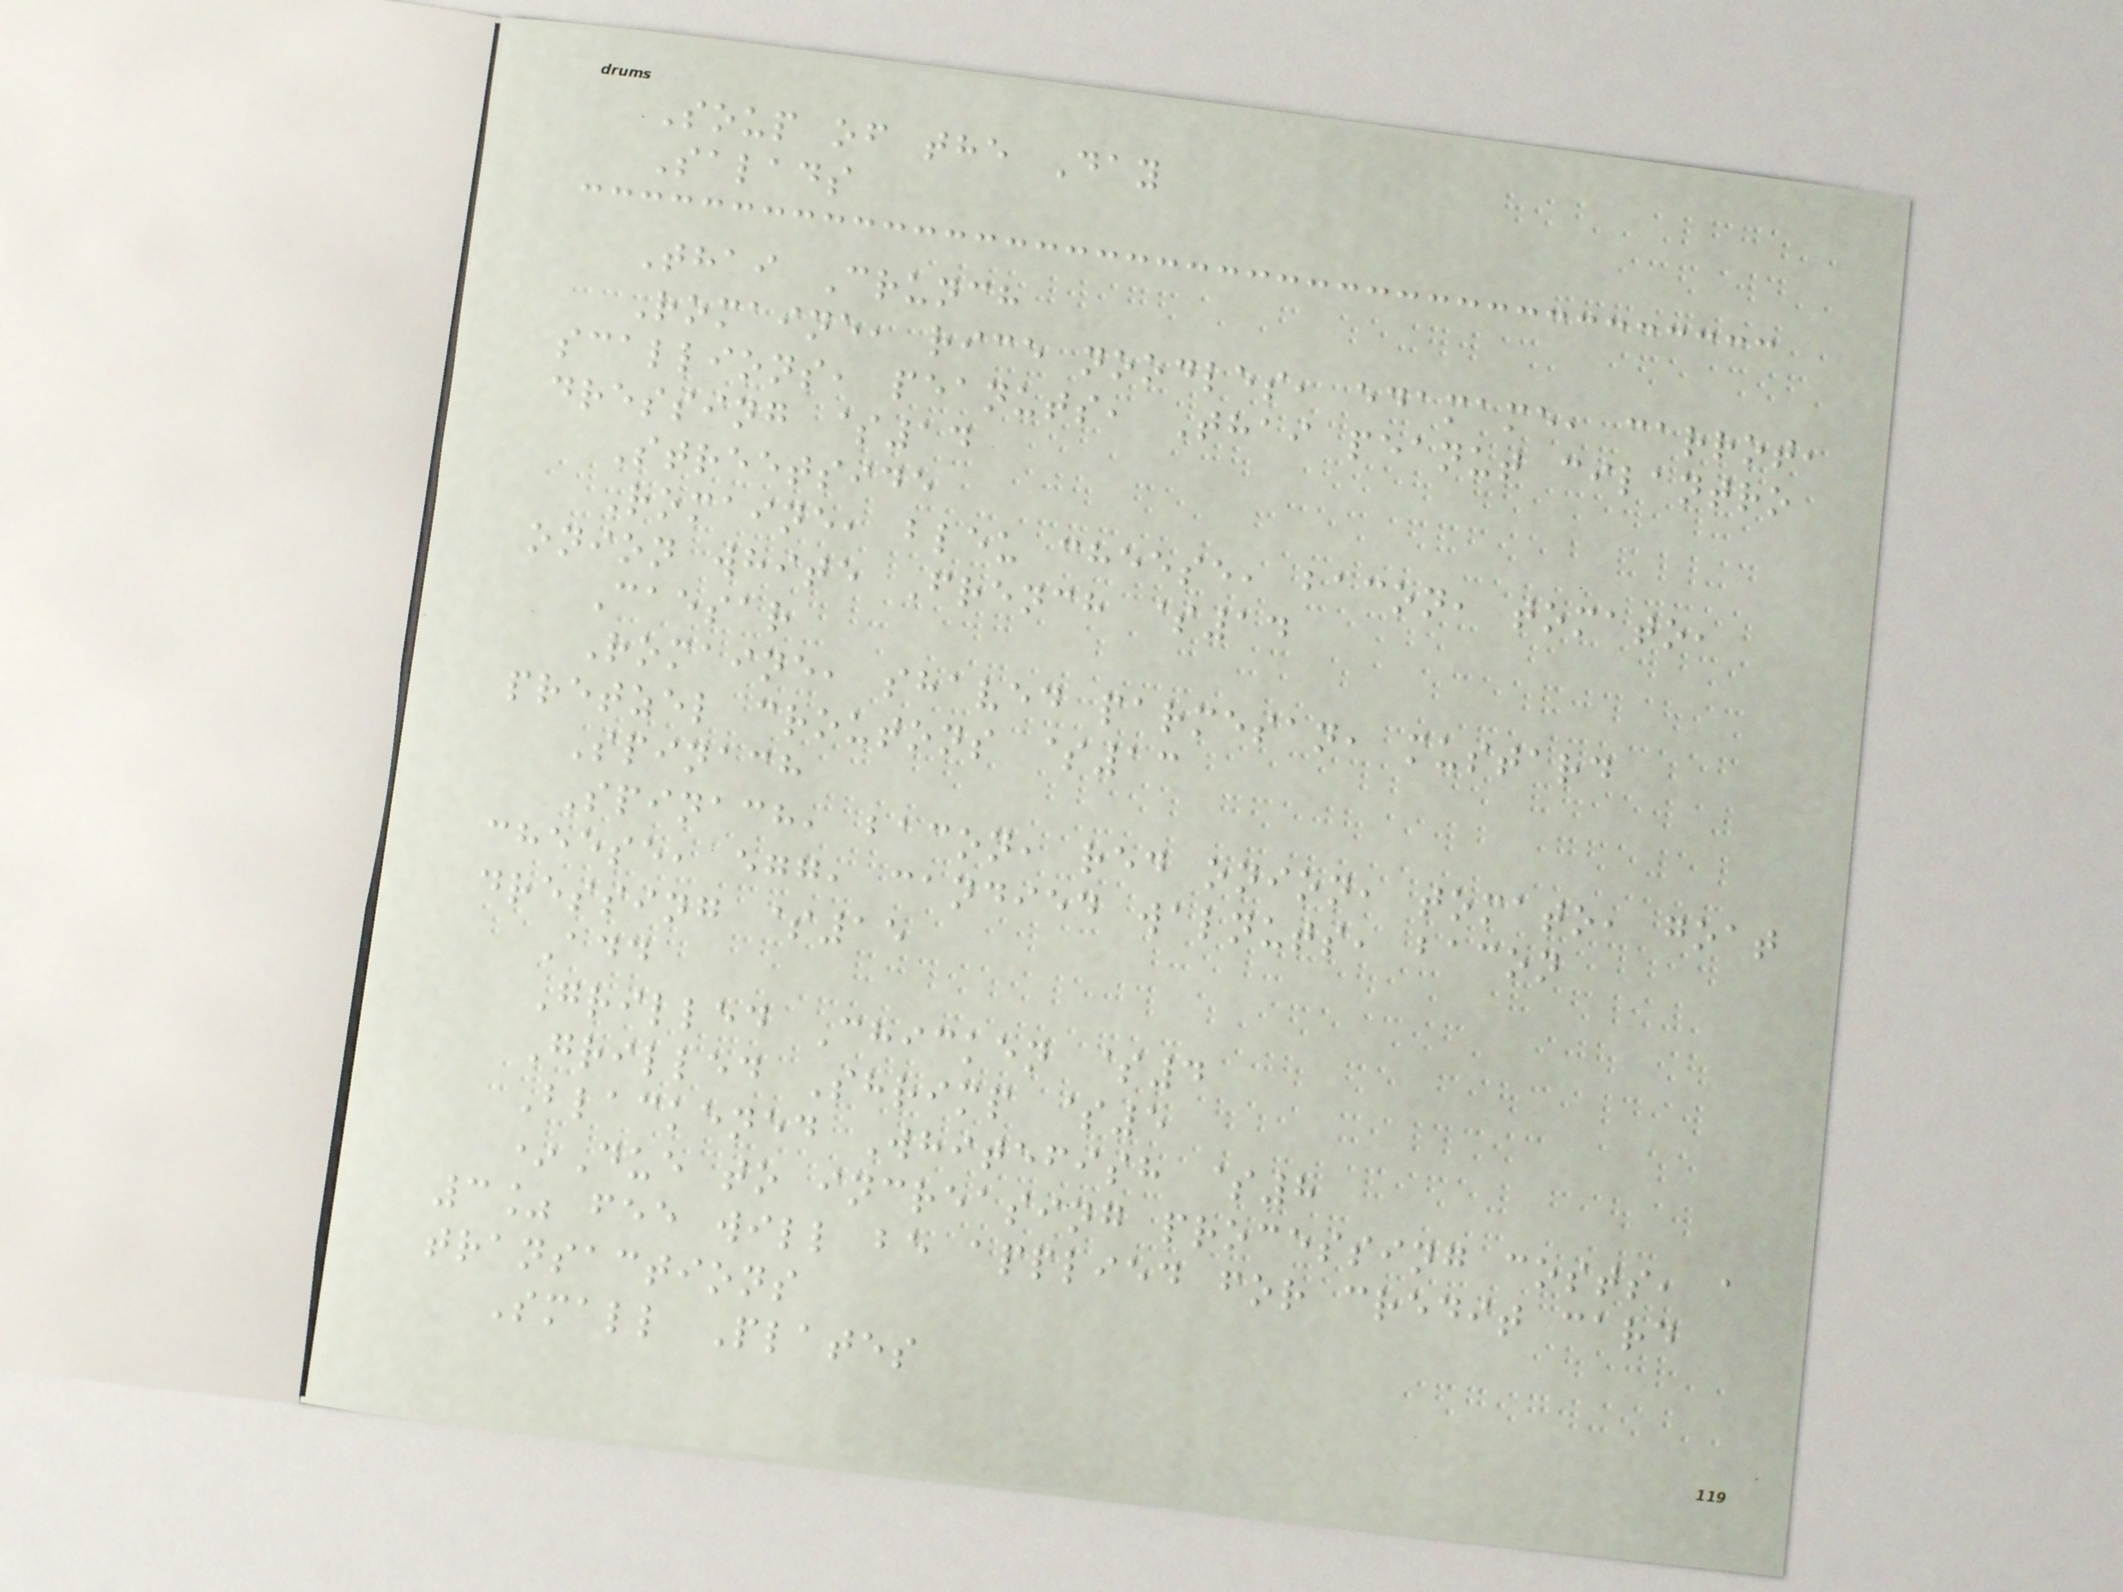Soup of the Day
Salads
Thai Crunch
Romaine, rice noodles, edamame, carrot,
scallions, peanuts, Thai peanut cilantro
dressing $14
Streetside
Romaine, bleu cheese, bacon, tomato,
onion white French $14
Caesar
Romaine, shaved parmesan, mustard
pretzel croutons $13
Spinach
Spinach, bacon, red onion, tomato, goat
cheese, egg, candied walnuts, bacon
dressing $15
Add
Grilled Chicken $4
Grilled Shrimp $5
Blackened Whitefish $8
*Due to increasing processing costs, a
3% fee will be applied for credit card
transactions
Small Plates
